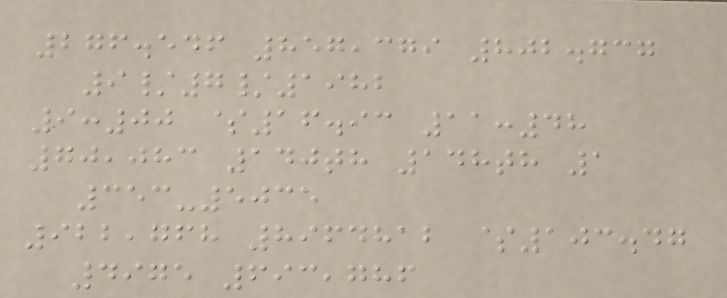276.546 857,379 802.737
9/7/1982
9:00 $16.93 11:48
70,083 140th 148th 1
353-5035
922,768 8964812 $103.47
4975 693,786
